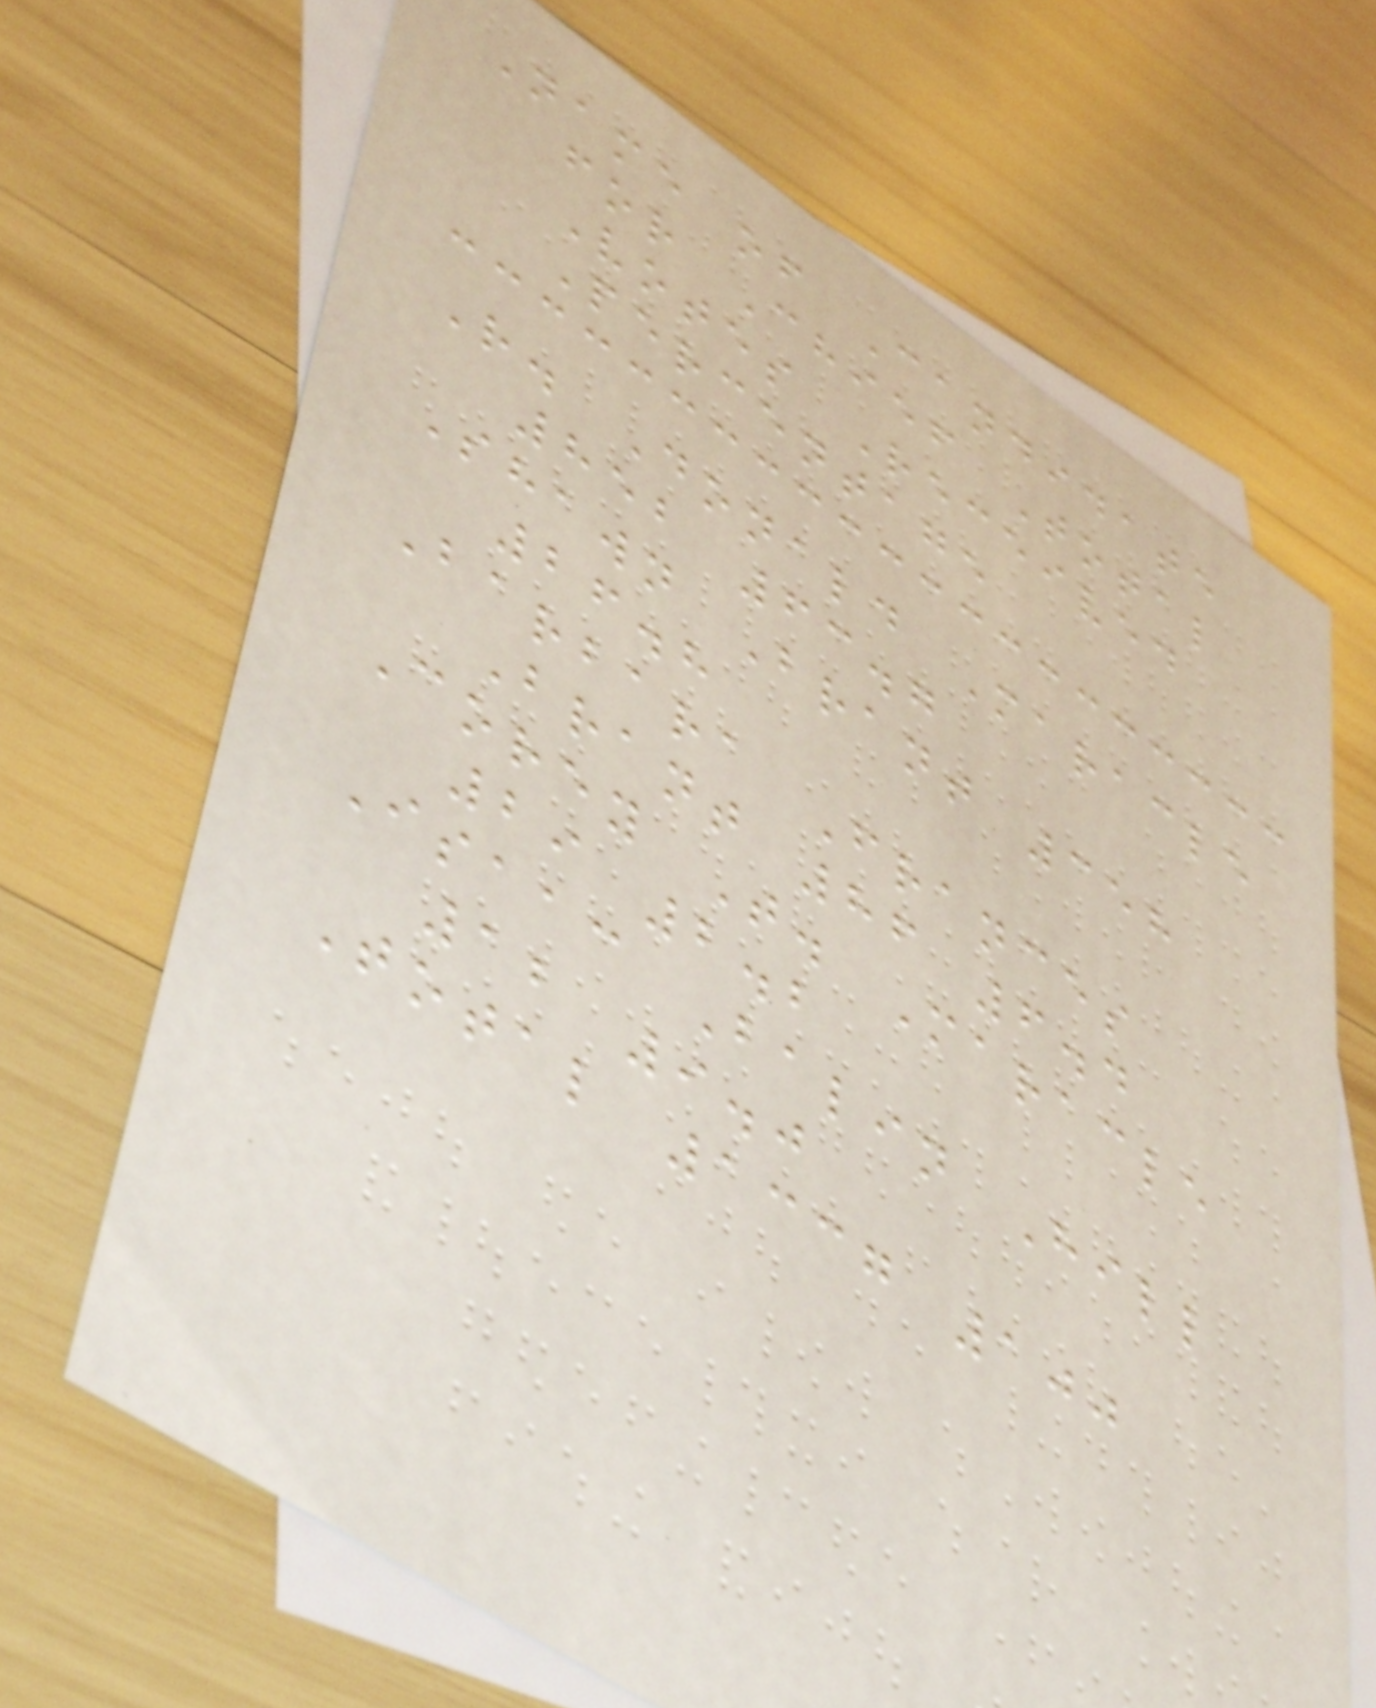Name of Candidate
for Chief Total
Votes Received
Percentage
R. Donald Maracle
852 63.7
Shawn Brant 358
26.8
Barbara Frances
Brant 86 6.4
Corey T. Maracle
29 2.2
Isaac Balin Hill
12 9.0
Total 1337 100
